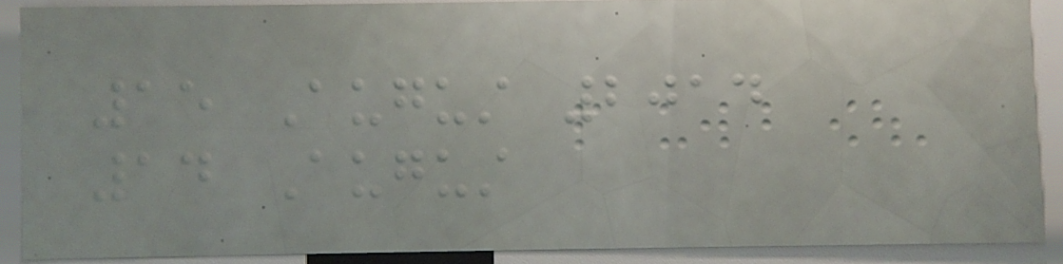15 August 2014
14 August
